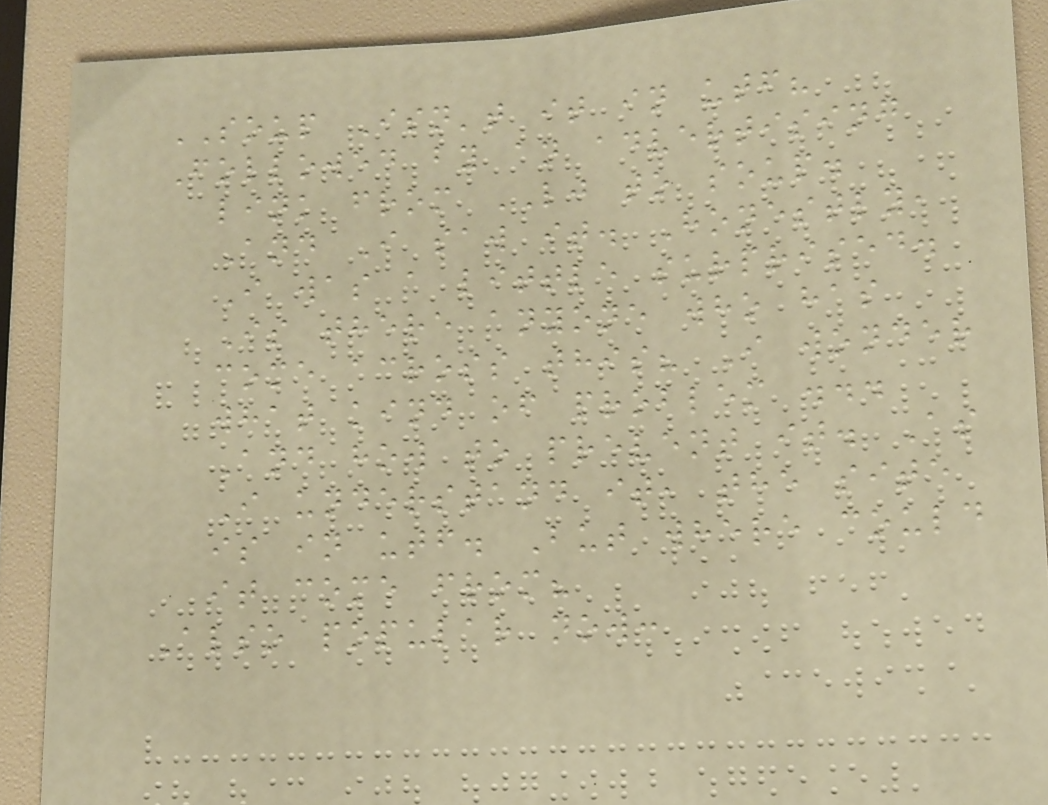SOUP Isn't it in utf?
Followed by an advertising
link from LJ to soup.
And I saw it. Honestly,
I was a little surprised.
Is there anyone who has
come across this? I wonder
what kind of problem ...
And how to prevent it. As
I understand it, the site
is in utf. But where could
it come from?
Also popular now:
